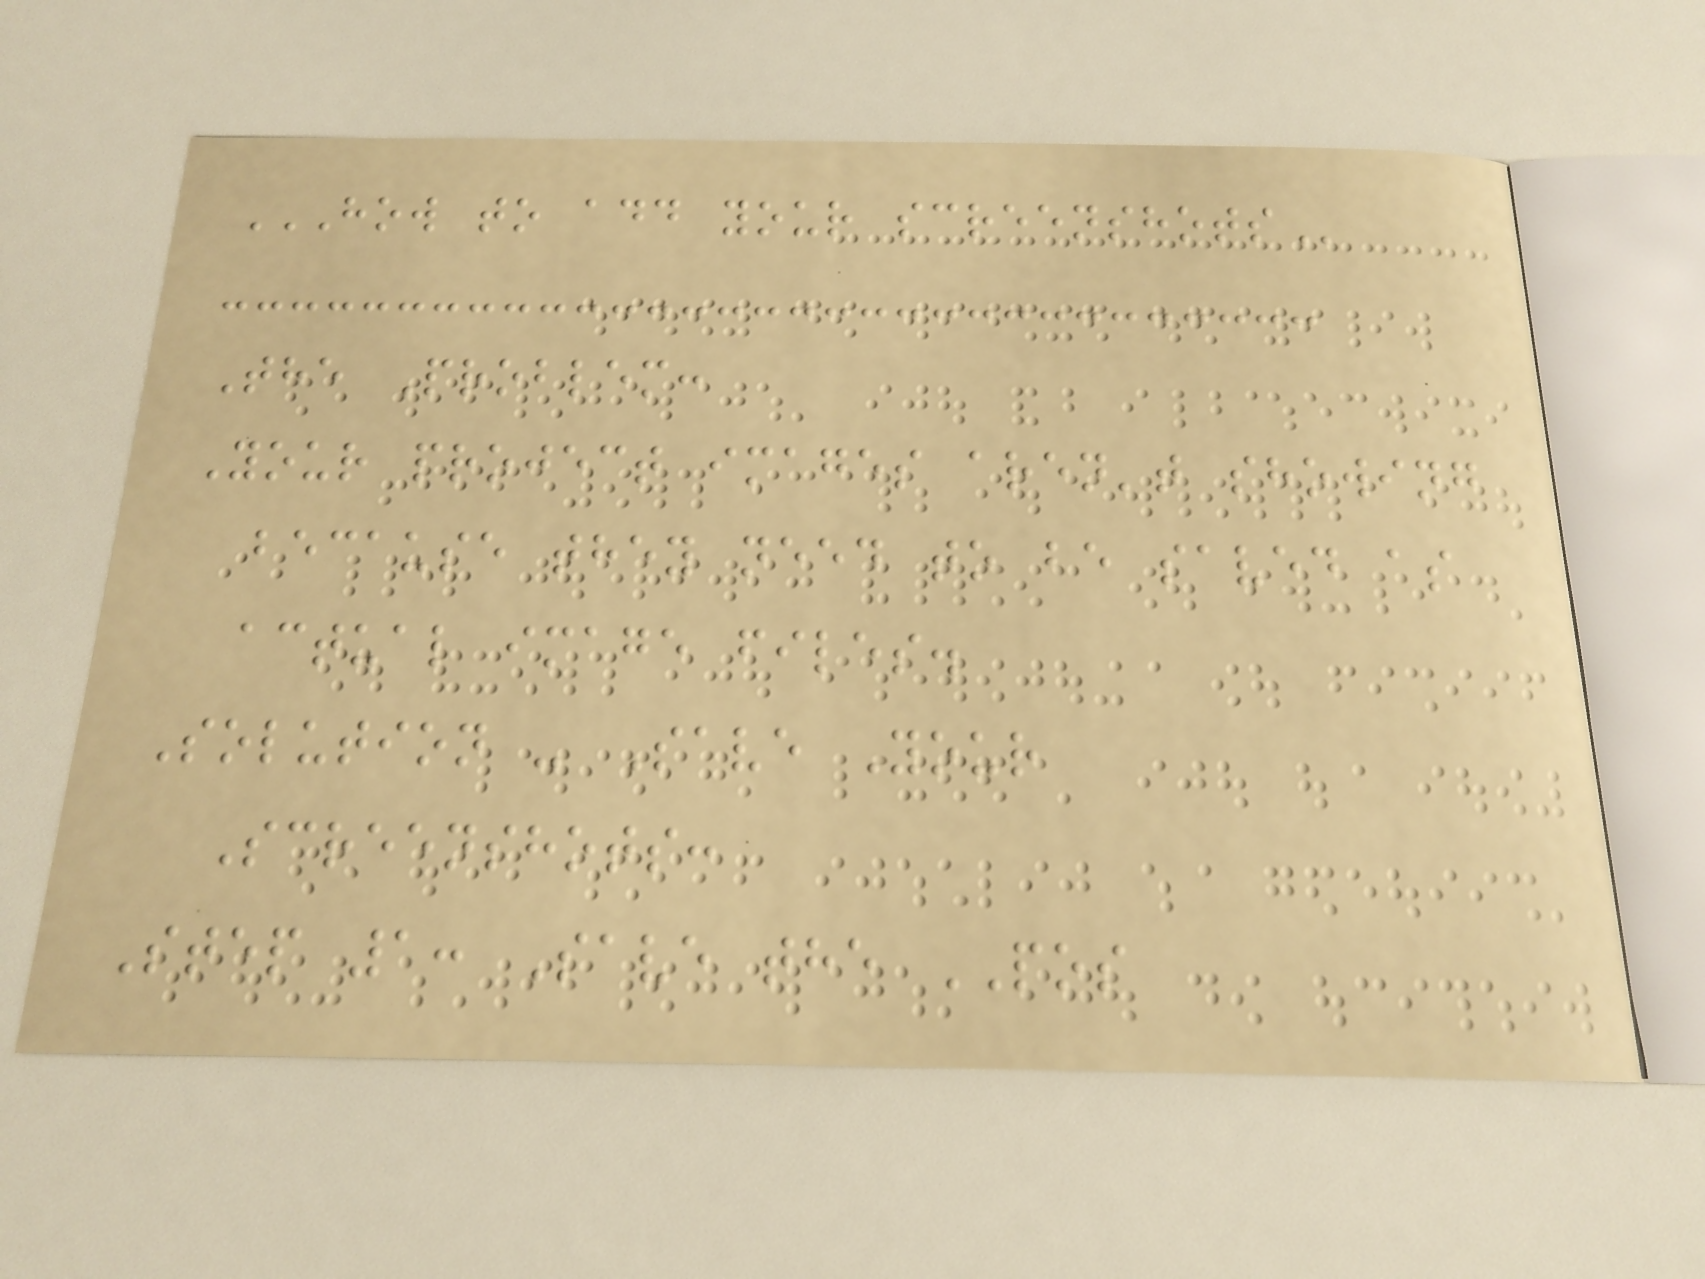HOW TO ADD YOUR SCREENSHOTS
The Problem:
Your project images aren't showing
because they need to be saved as
actual image files.
Solution - Save Your
Screenshots:
Step 1: Save the POS
